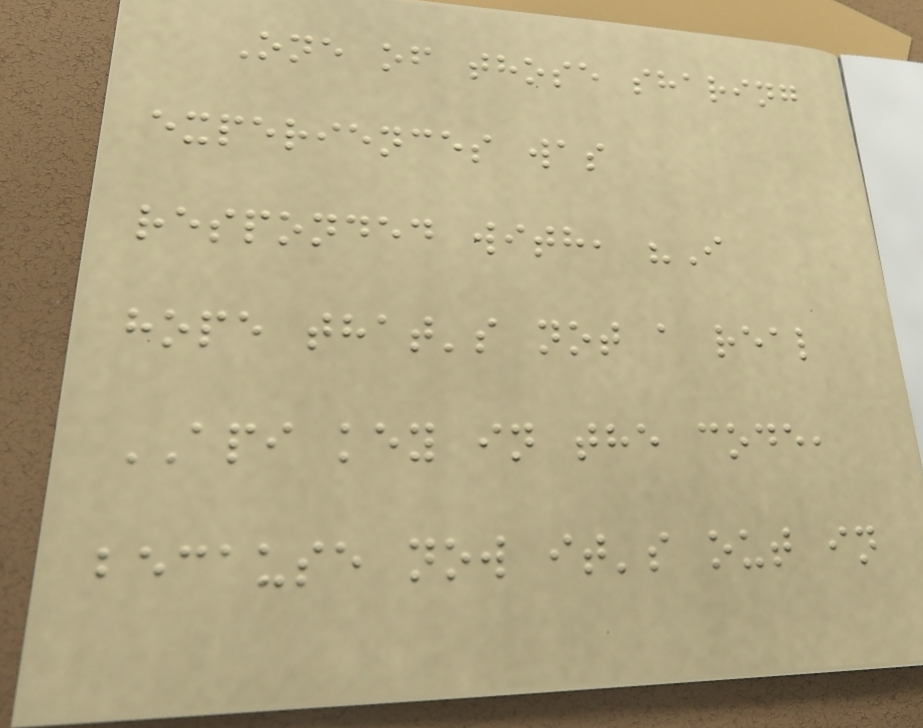One of those sharing
experiences was
responded with, "I
hope that's not a real
API key in the code,
because now it's out in
